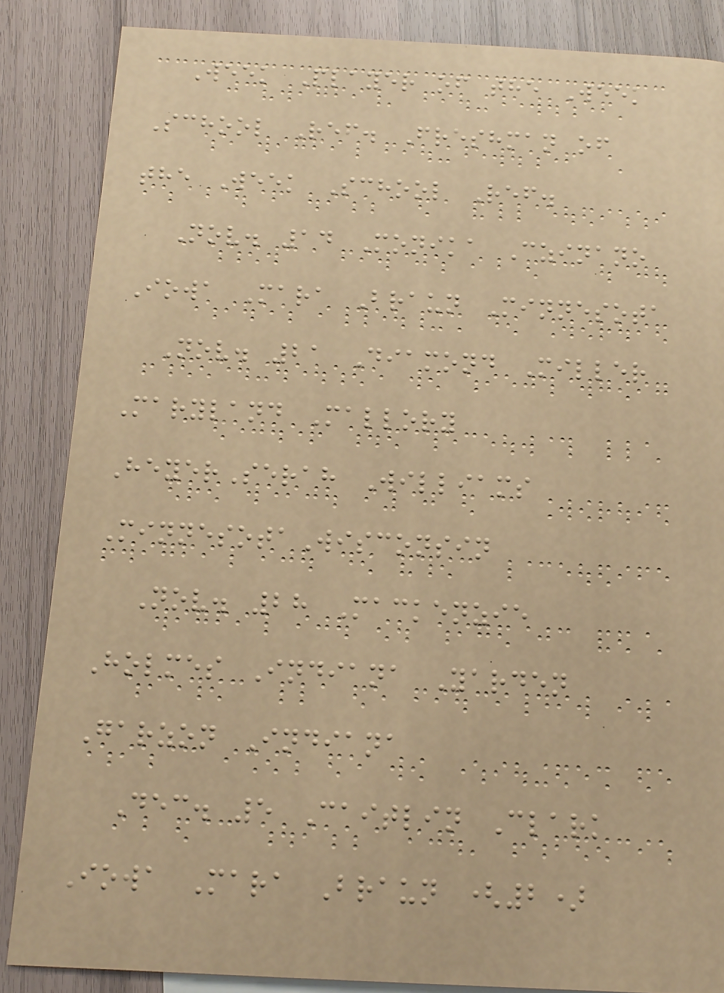Week Player of the Week
School Ref. Freshman of
the Week School Ref.
Nov. 14 Monika Czinano
Iowa Mara Braun Minnesota
Nov. 21 Diamond Miller
Maryland Mallory
HeyerSerah Williams
MinnesotaWisconsin
Nov. 28 Mackenzie
Holmes Indiana Yarden
Garzon Indiana
Dec. 5 Caitlin Clark
Iowa Mara Braun (2)
